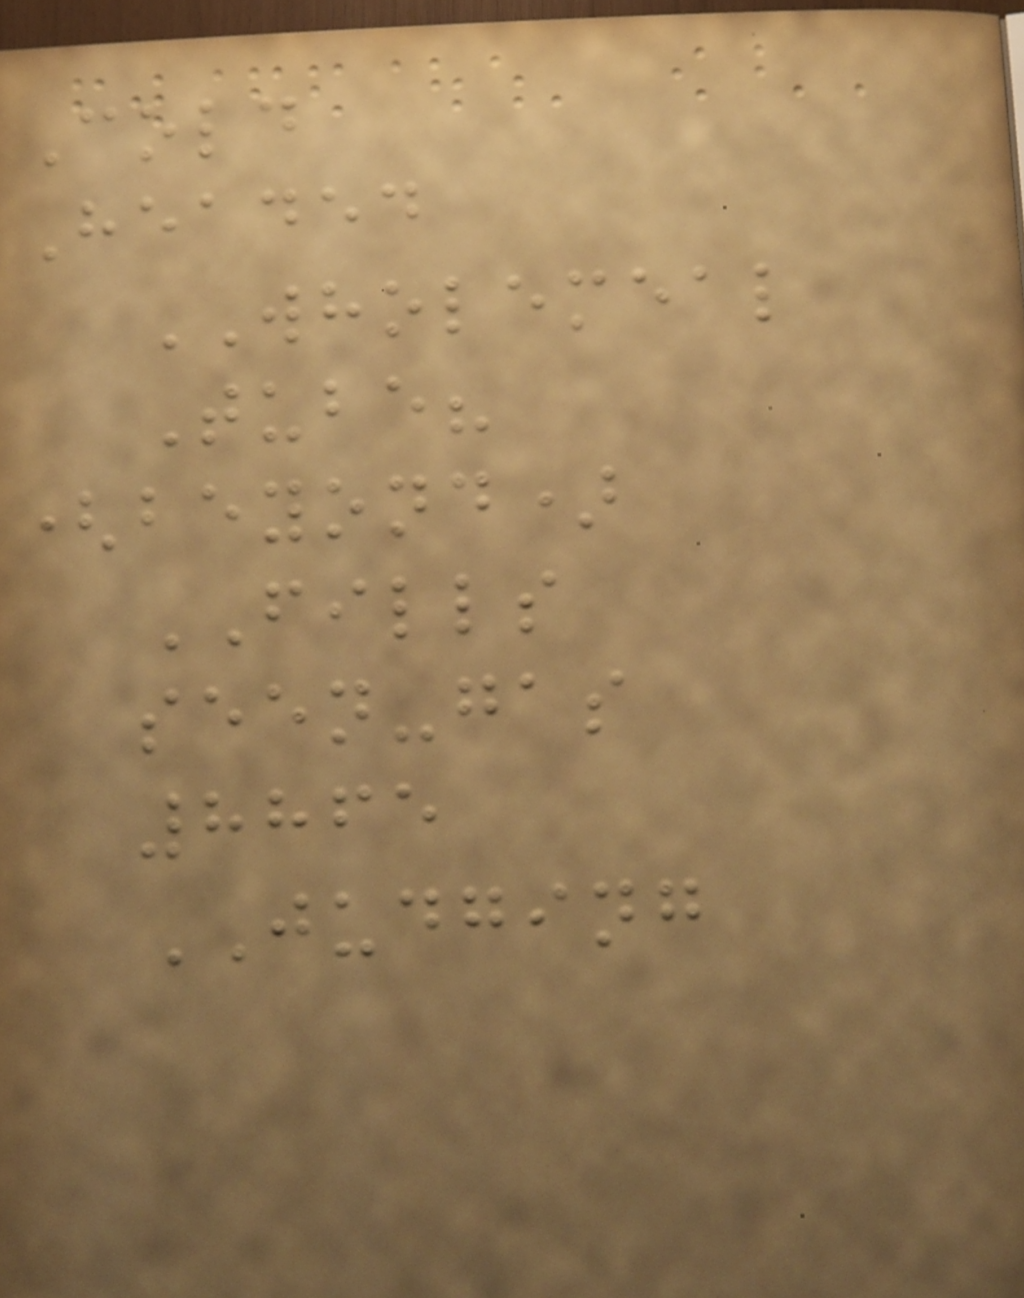Cold
Headed
WHOLEMEAL
Tube?
(beyond)
FILLS
seen-gas
8865
JUDGING
